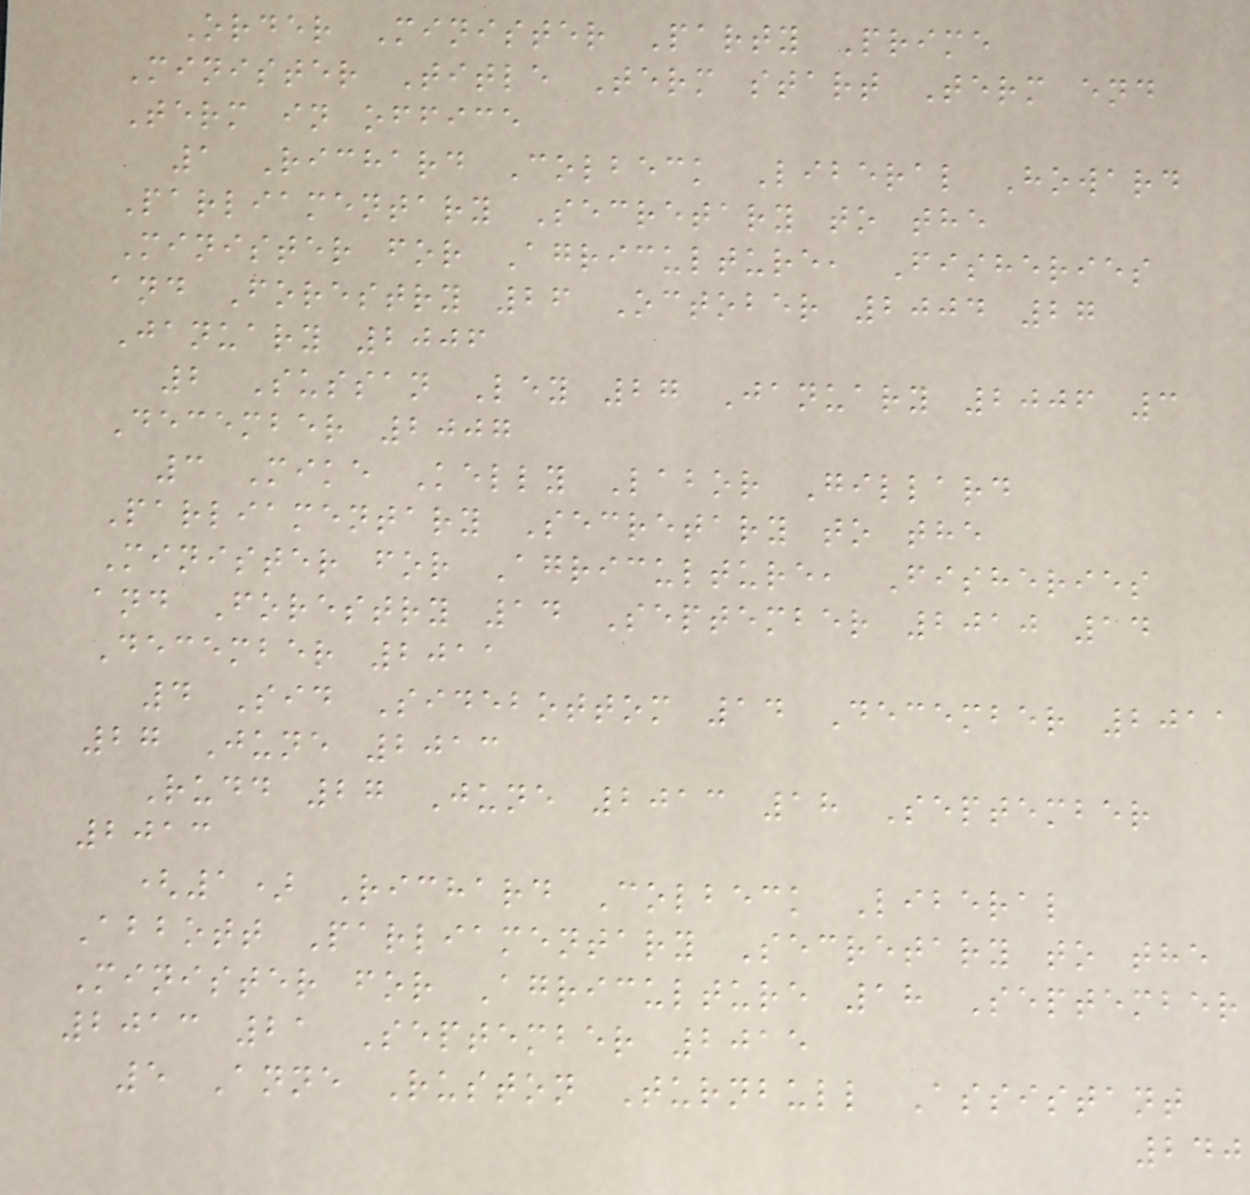Order Minister Party Prime
Minister Title Term start Term end
Term in office
1 Richard Colbeck Liberal Howard
Parliamentary Secretary to the
Minister for Agriculture, Fisheries
and Forestry 26 October 2004 27
January 2006
2 Sussan Ley 27 January 2006 3
December 2007
3 Mike Kelly Labor Gillard
Parliamentary Secretary to the
Minister for Agriculture, Fisheries
and Forestry 14 September 2010 14
December 2011
4 Sid Sidebottom 14 December 2011
27 June 2013
Rudd 27 June 2013 18 September
2013
(1) Richard Colbeck Liberal
Abbott Parliamentary Secretary to the
Minister for Agriculture 18 September
2013 21 September 2015
5 Anne Ruston Turnbull Assistant
240
